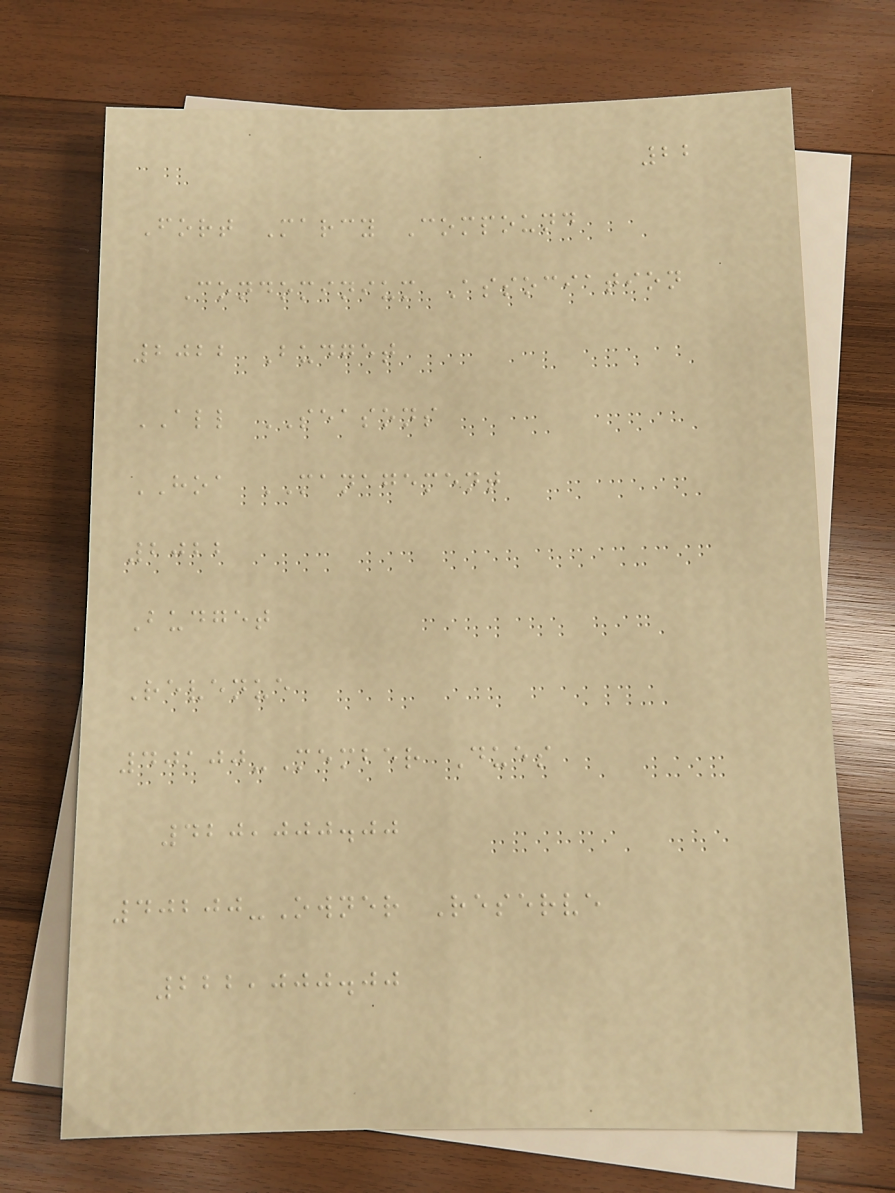22
Fort Marcy Compound
Condominium Association
2022 Budget
ALL SEASONS
HOA MANAGEMENT
2022
Budget
Revenue
40100-Member Dues
420,000.00
40200-Owner Reserve
222,000.00
